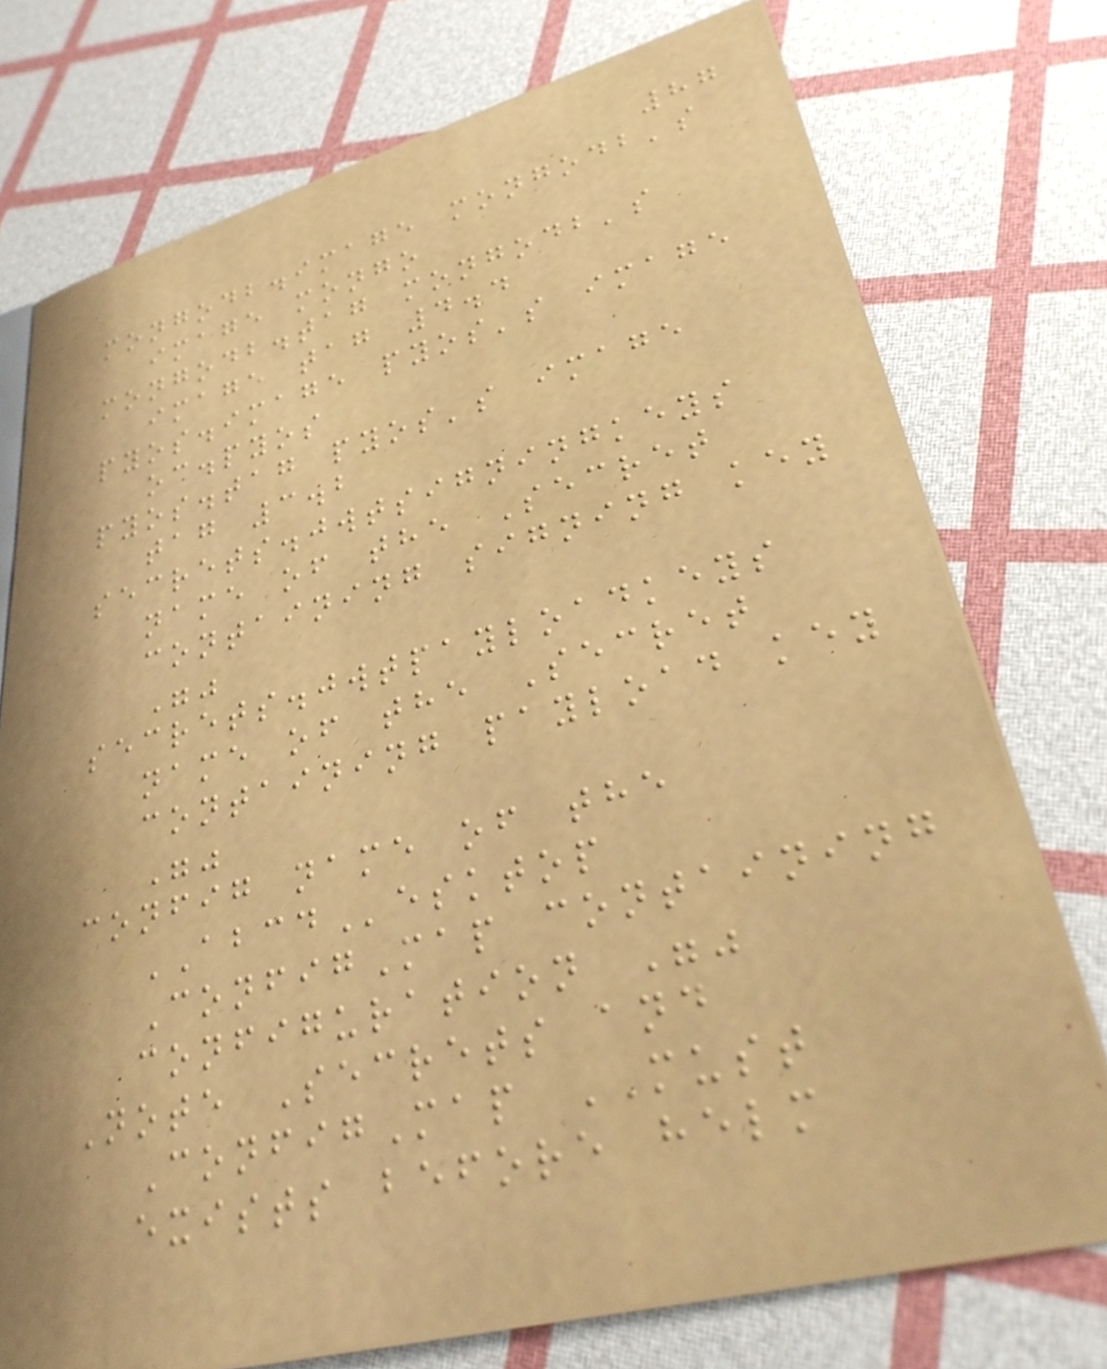87
mongodb.image mongodb's
image mongo
mongodb.tag mongodb's
image tag 4.4
pyos.image pyos's image
oc.pyos
pyos.tag pyos's image
tag 3.2
secrets.jwtsigningkeys
name of the Secret
containing signing key
""
secrets.jwtpayloadkeys
name of the Secret
containing payload key
""
config name of the
ABCDesktop
ConfigMap containing
configuration ""
Note Secrets and
ConfigMap MUST
exists before helm
